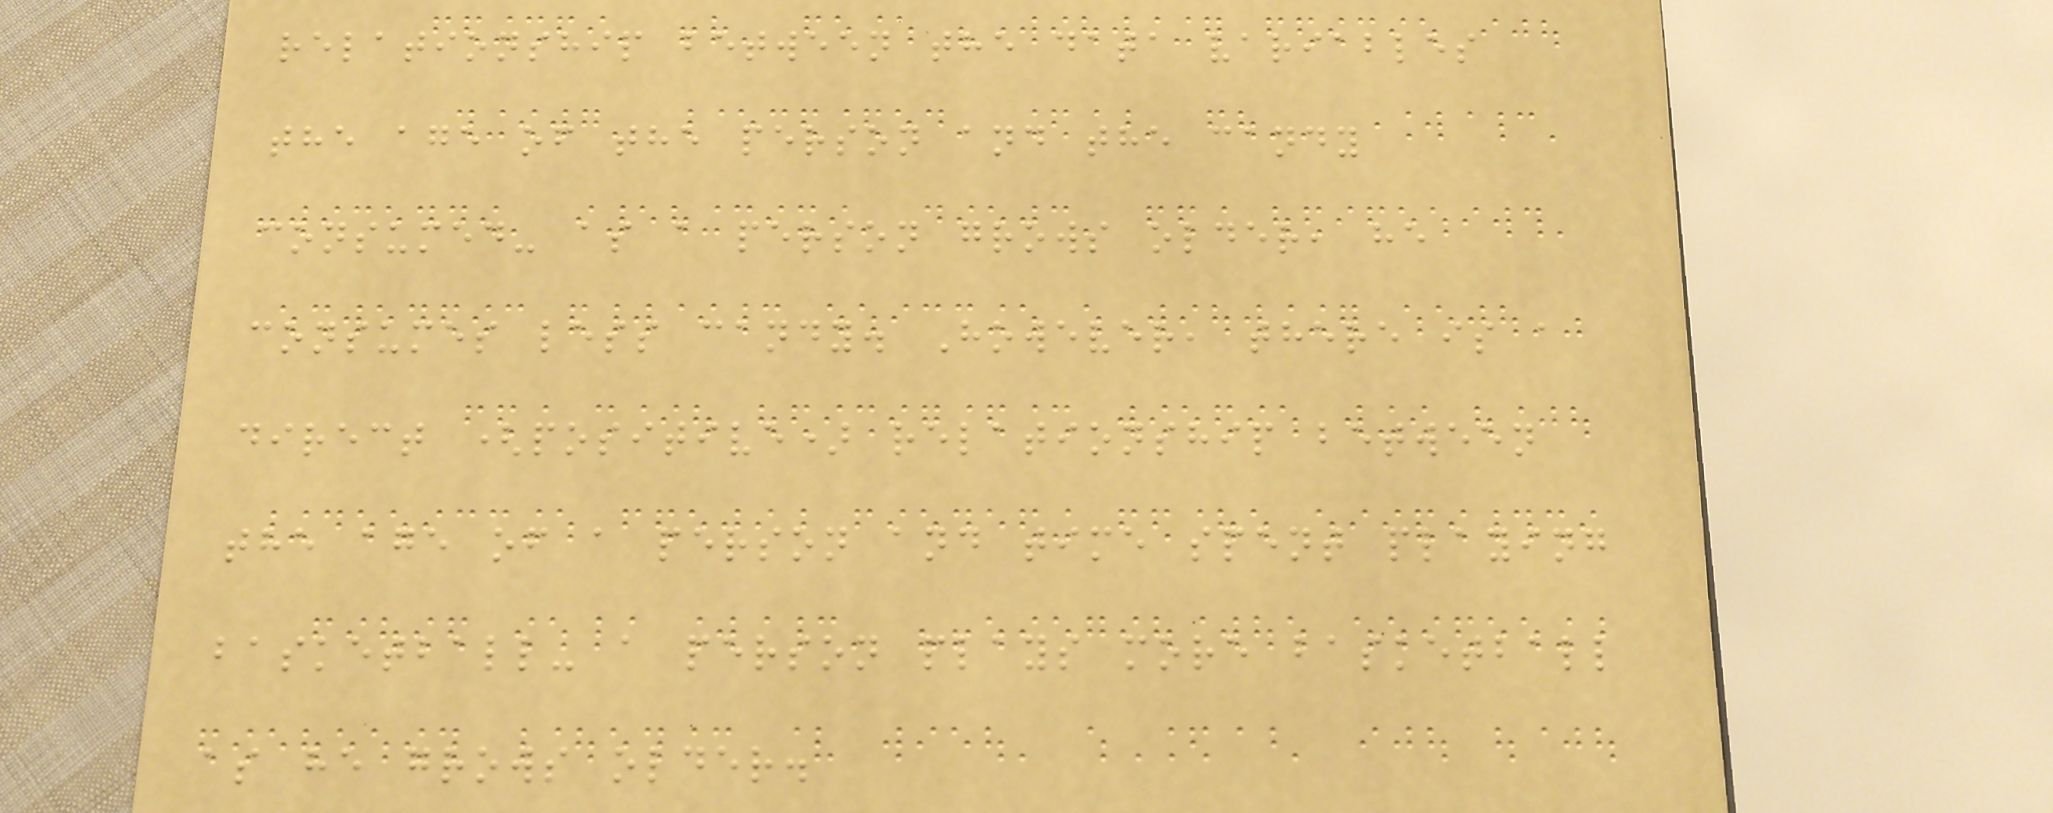relationship between the data variables
the age of the person and the candy
consumed- as a person grows older, he
consumes less candy. However, there is a
direct (positive) relationship between
the age of a person and time spent playing
basketball- a person plays more basketball
as he grows older.
